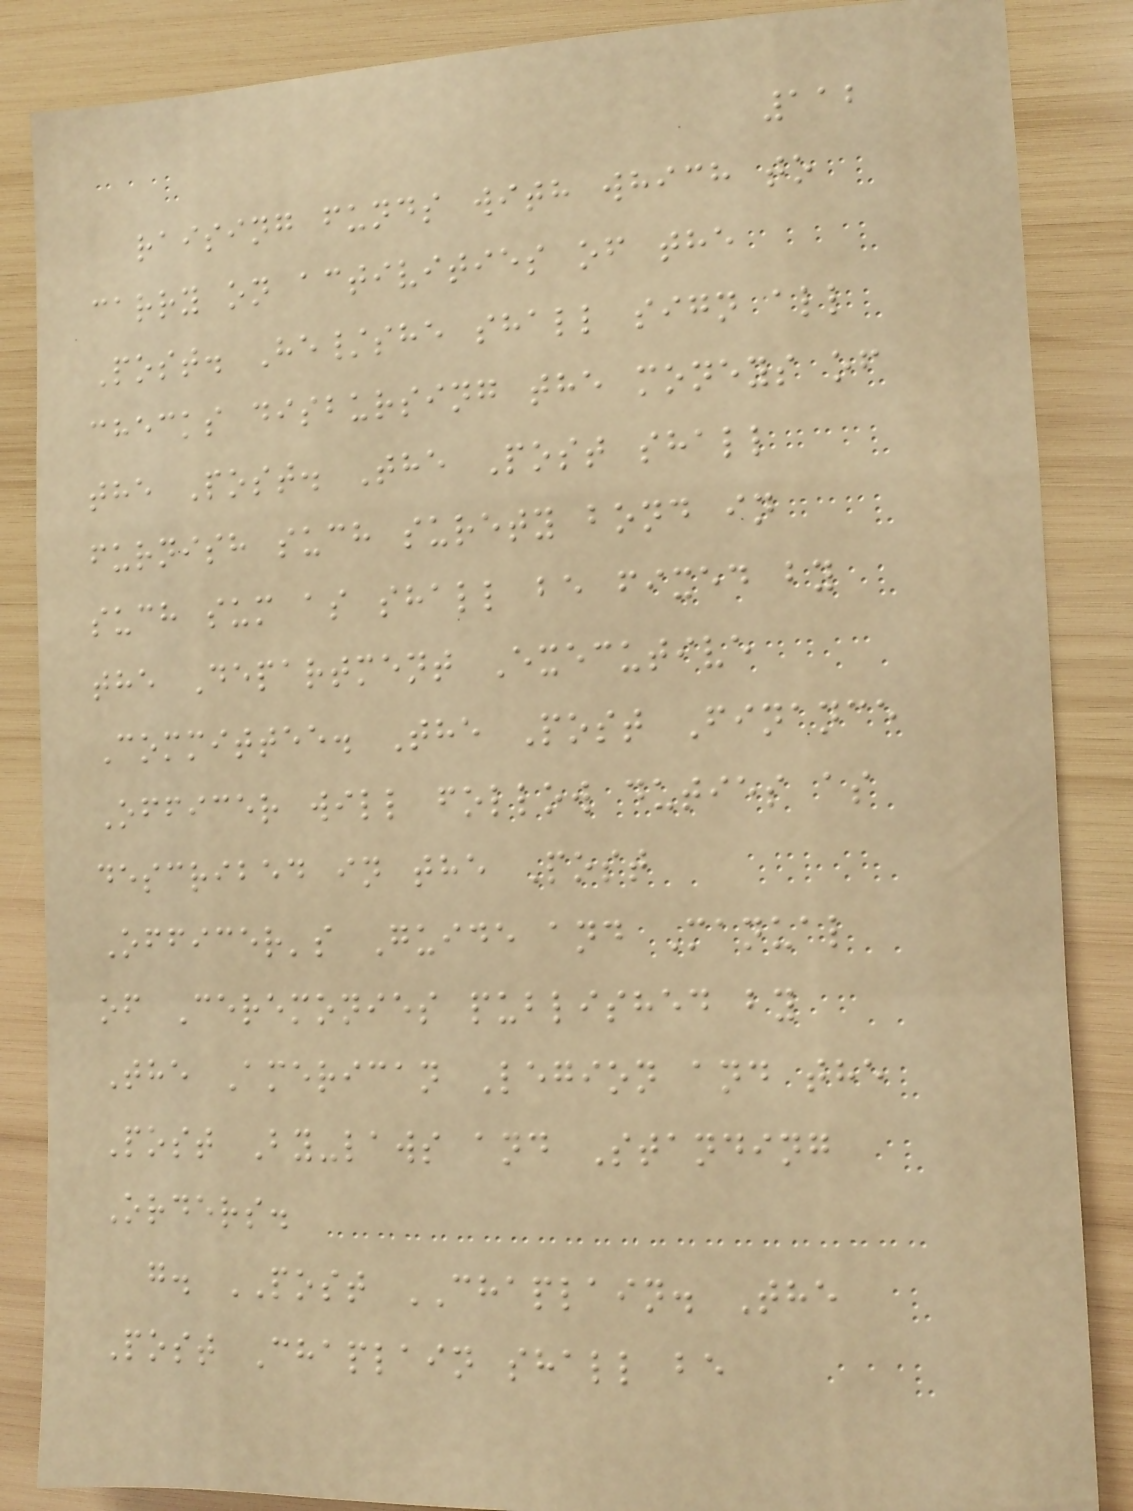112
raising funds with which to
carry on activities of the
Post. He/she shall sign all
checks disbursing the moneys of
the Post. The Post shall
furnish such surety bond in
such sum as shall be fixed by
the Department Executive
Committee. The Post Finance
Officer will follow duties as
described in the Post
Officer's Guide and Manual
of Ceremonies published by
The American Legion and the
Post By-laws and Standing
Orders.
g. POST CHAPLAIN. The
Post Chaplain shall be
